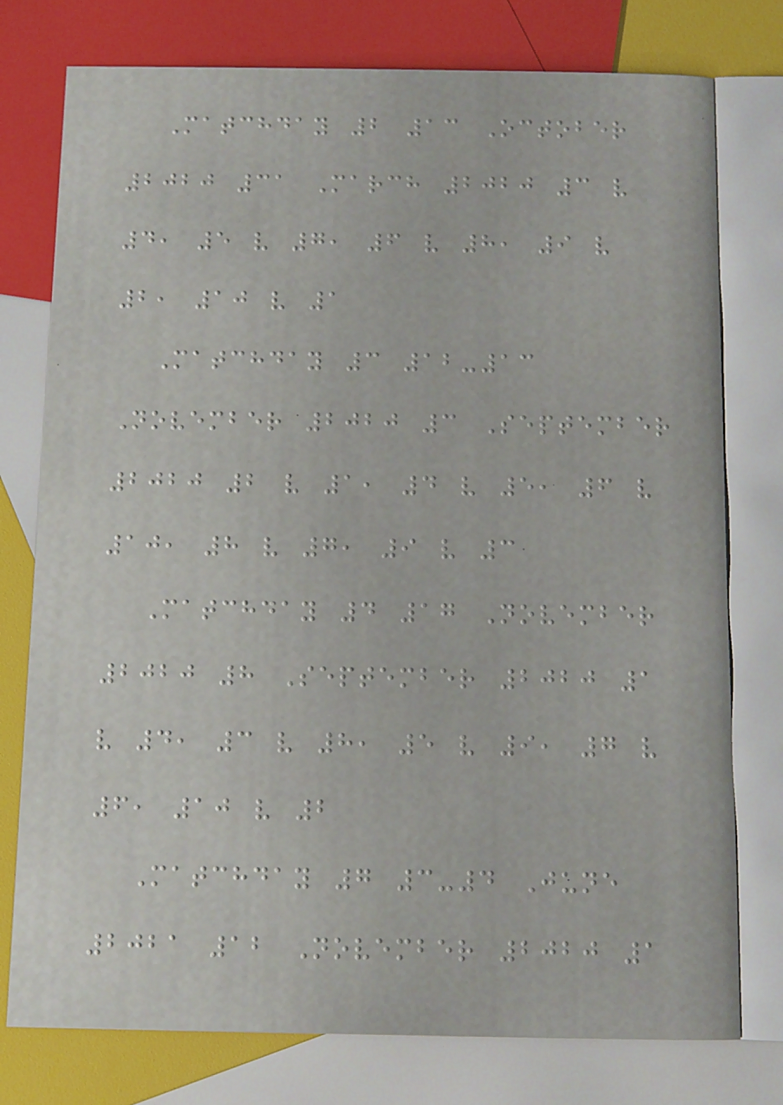Matchday 2 13 October
2020 31 March 2020 3 v
4, 5 v 7, 6 v 8, 9 v
2, 10 v 1
Matchday 3 12-13
November 2020 3 September
2020 2 v 1, 4 v 5, 6 v
10, 8 v 7, 9 v 3
Matchday 4 17 November
2020 8 September 2020 1
v 4, 3 v 8, 5 v 9, 7 v
6, 10 v 2
Matchday 7 3-4 June
2021 12 November 2020 1
